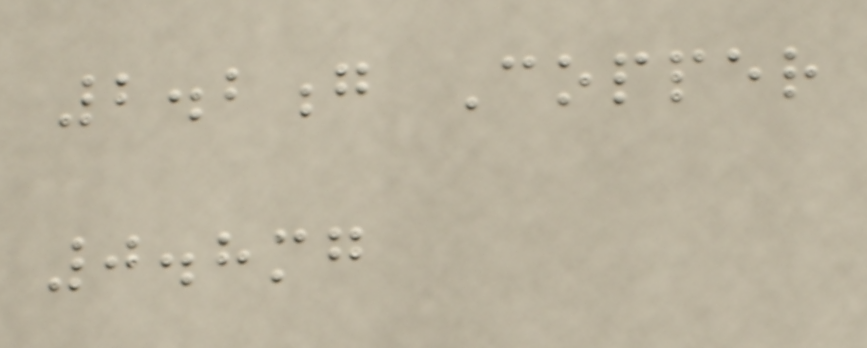2.2g Copper
0.8mg
